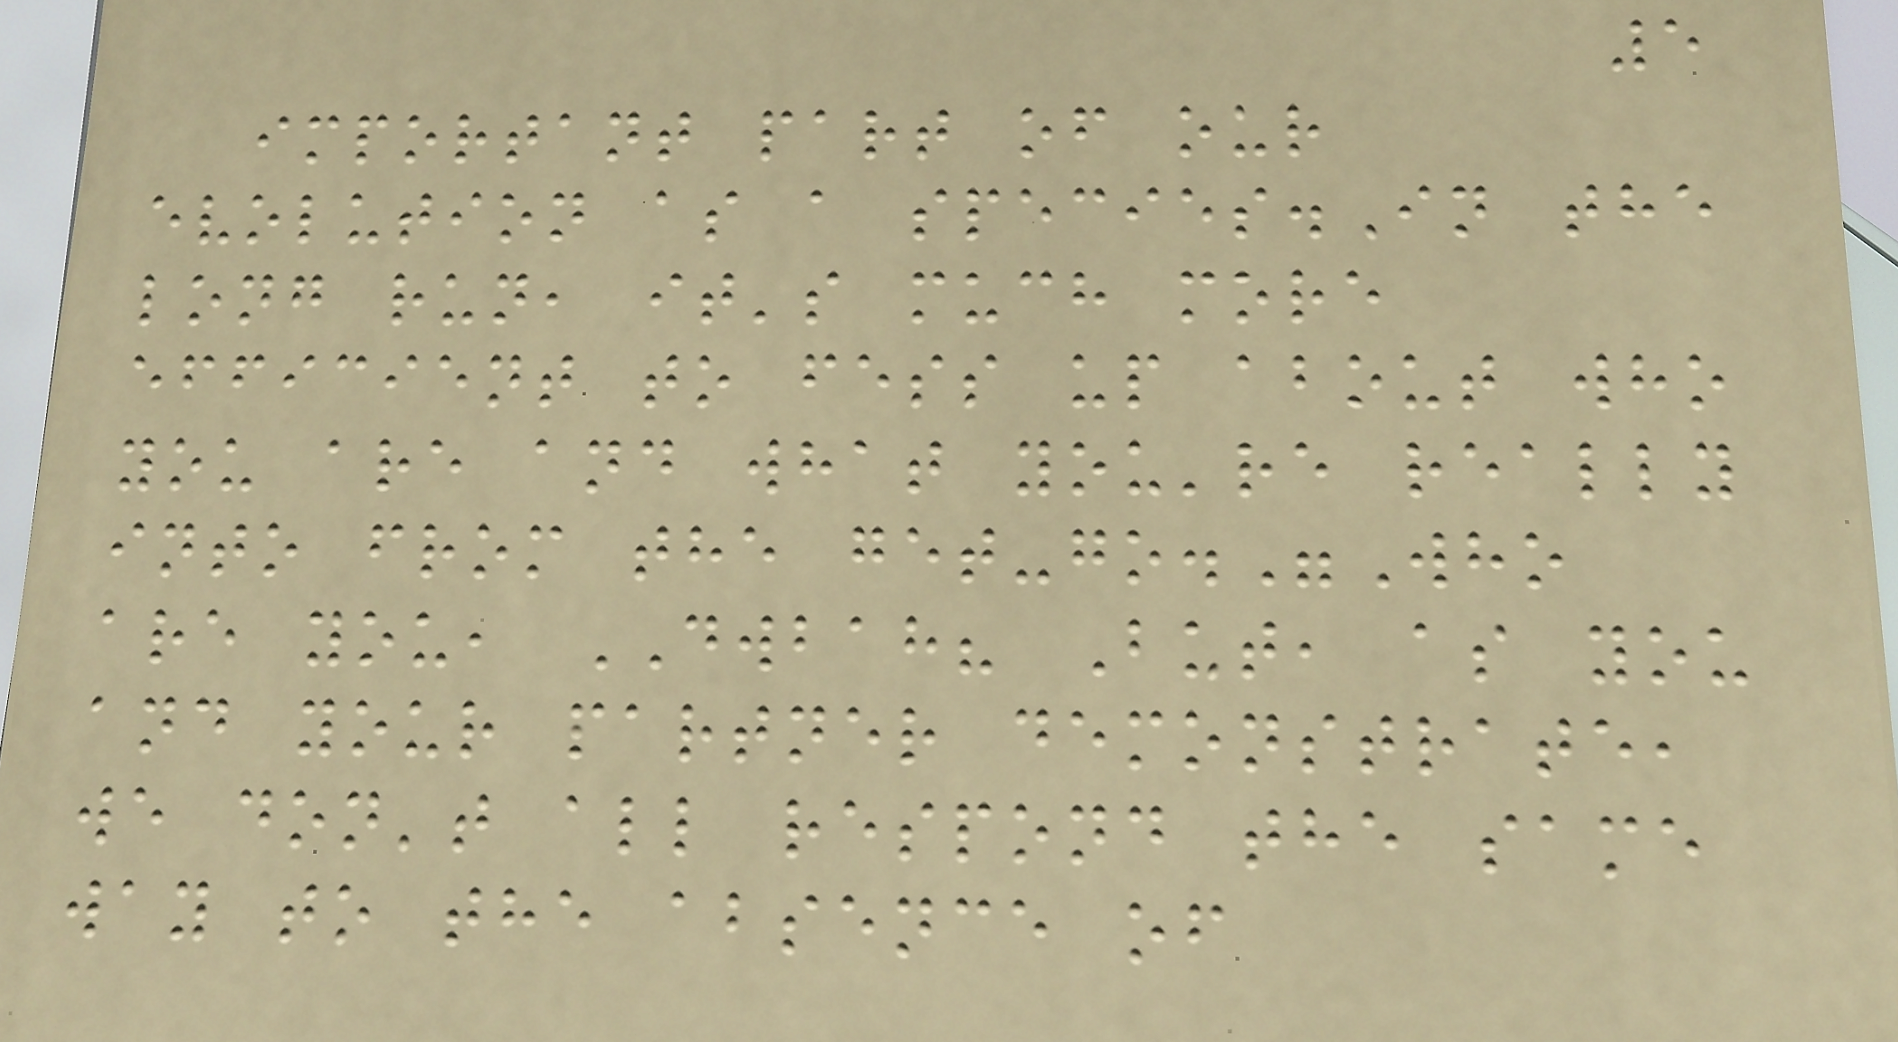5
important part of our
evolution as a species.In the
long run, it's much more
efficient to fess up about who
you are and what you're really
into from the get-go."Who
are you, DWBAH? But, as you
and your partner demonstrate,
we don't all respond the same
way to the absence of
